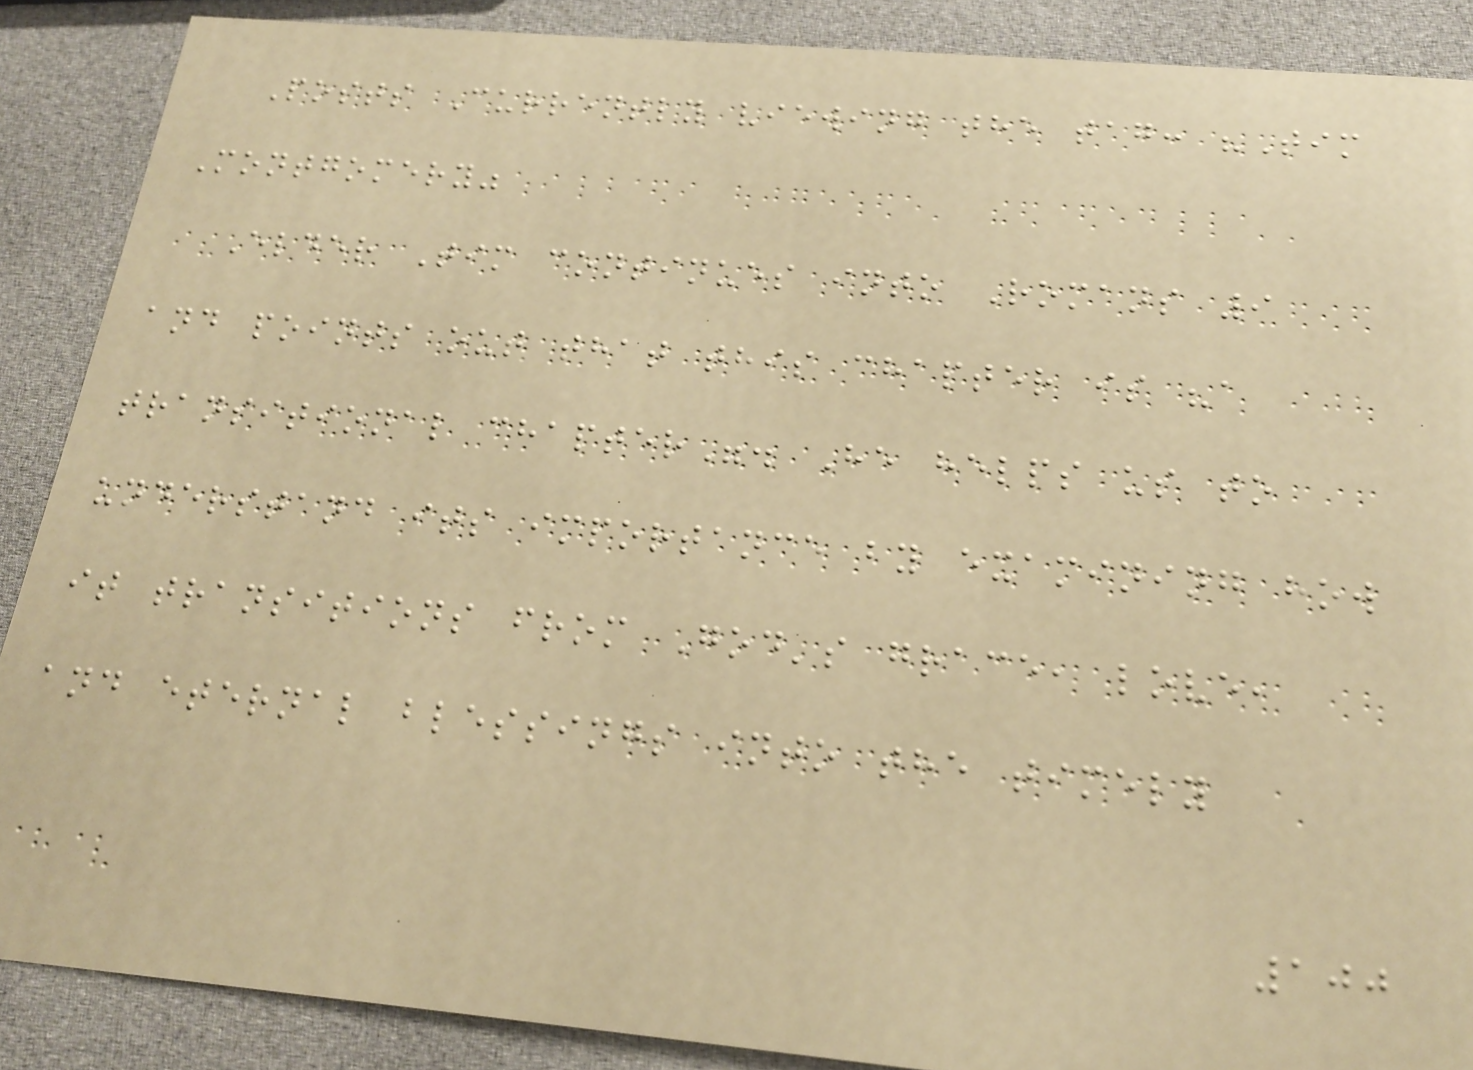Posts Currently viewing the tag: "Tim
Montgomery"
Elder Tim continues into Romans 9
and points out that this chapter is "a
transitional chapter". He helps us to
understand its importance by examining how
it transitions from God's grace, love,
and eternal blessings into the timely
100
